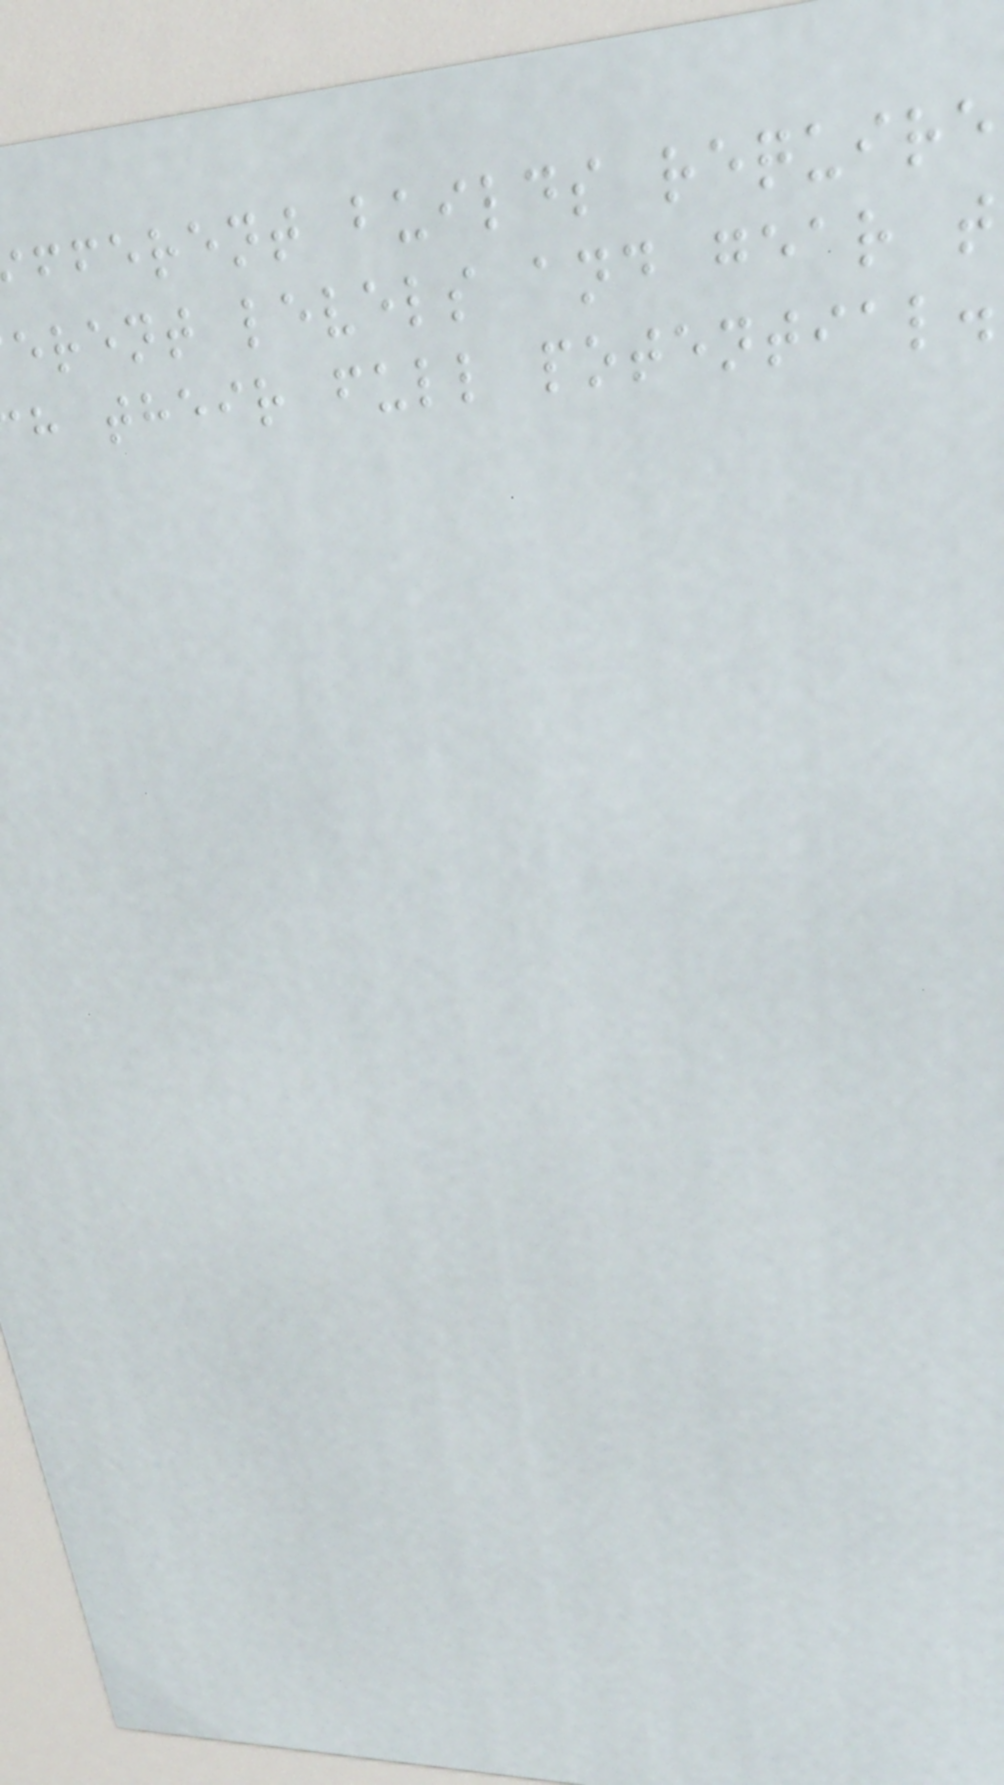fferent builds require
erent levels and gear t
h their full potential.
